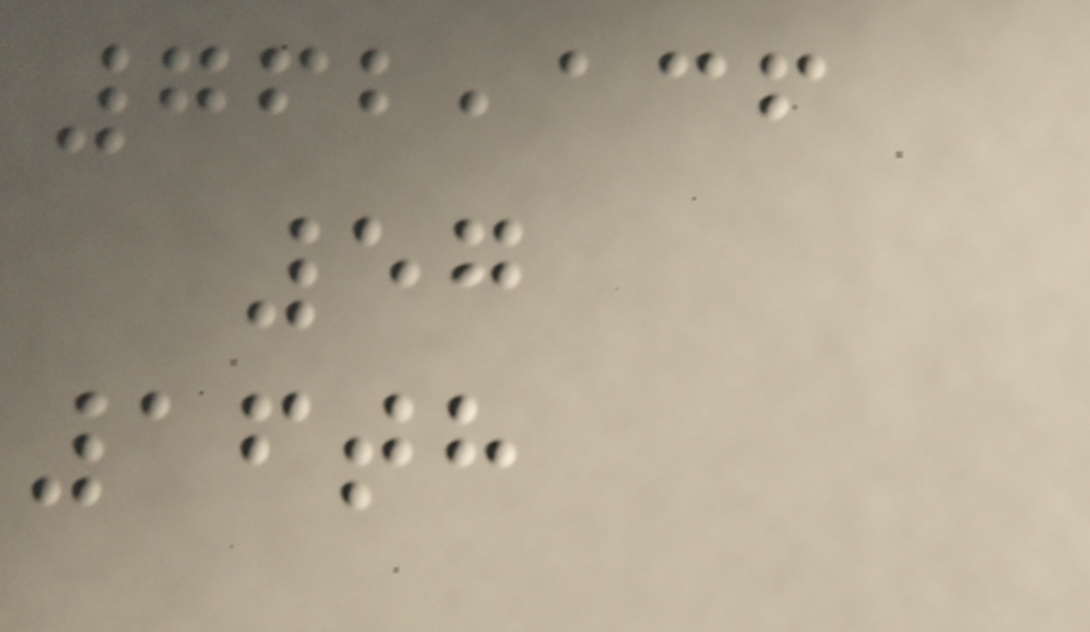762,136
57
16th
